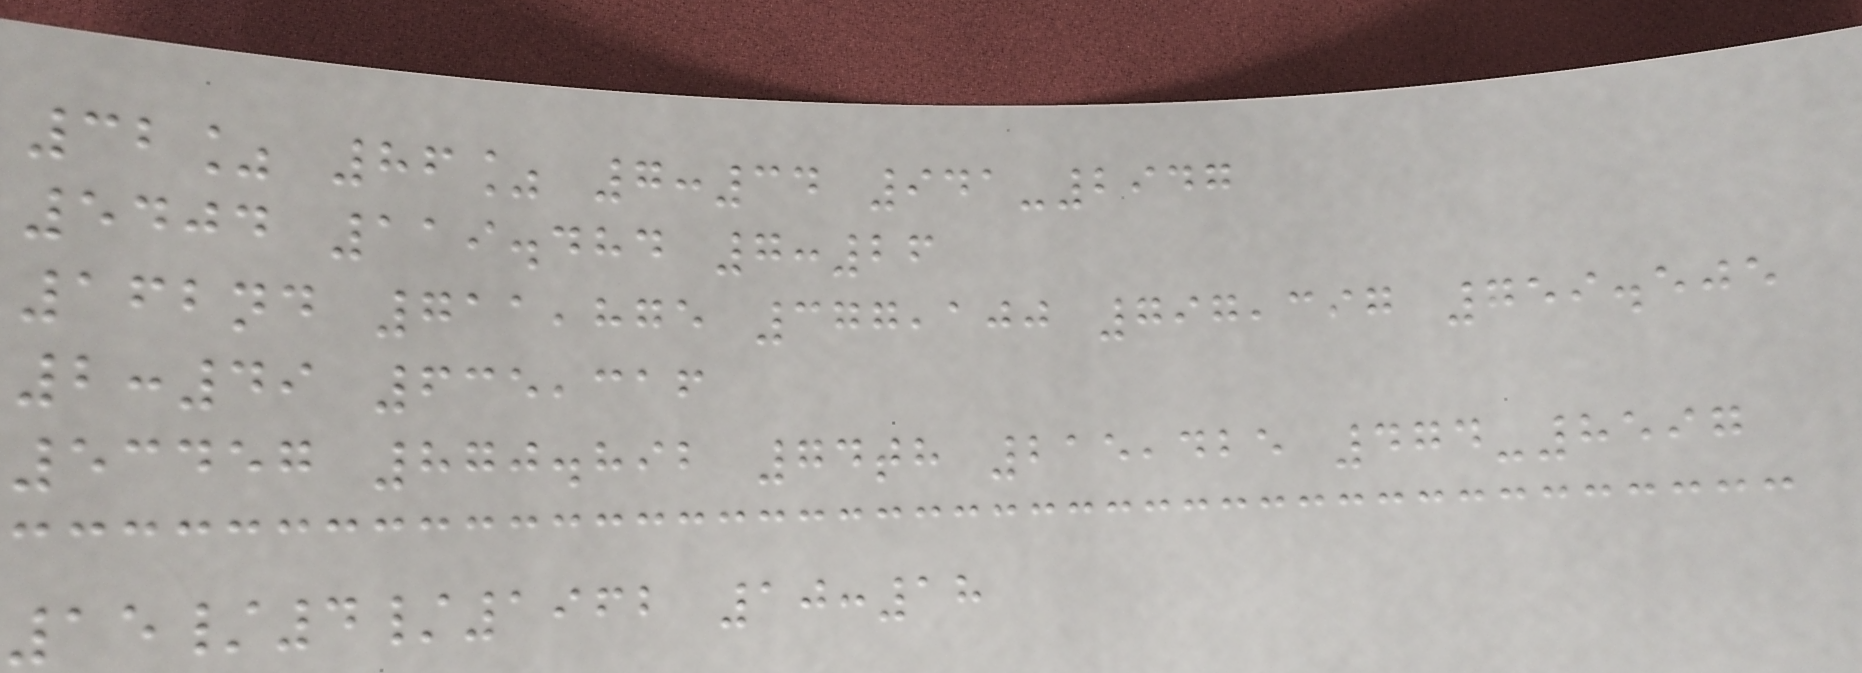32% 86% 7:34 941-2947
5404 119.484 7:26
162nd 711,875 377,100 797,397 759.505
2:49 635,316
53457 870.892 74th 215,425 474-8597
15/4/1962 10:18
